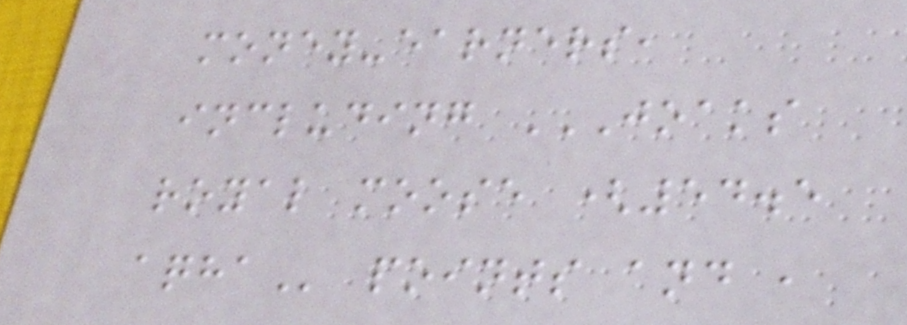money-earners,
including JOAKS
ROYAL MOOSE (54.5
AQHA points and ,
